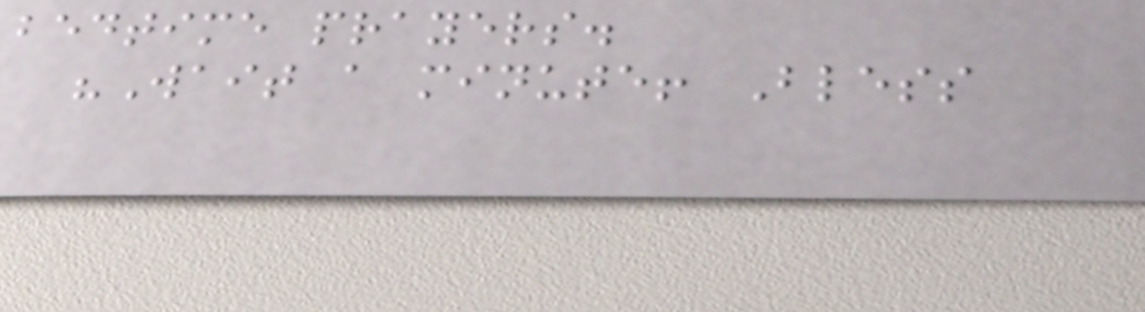bedtime prayers.
"Wait a minute! Bless
